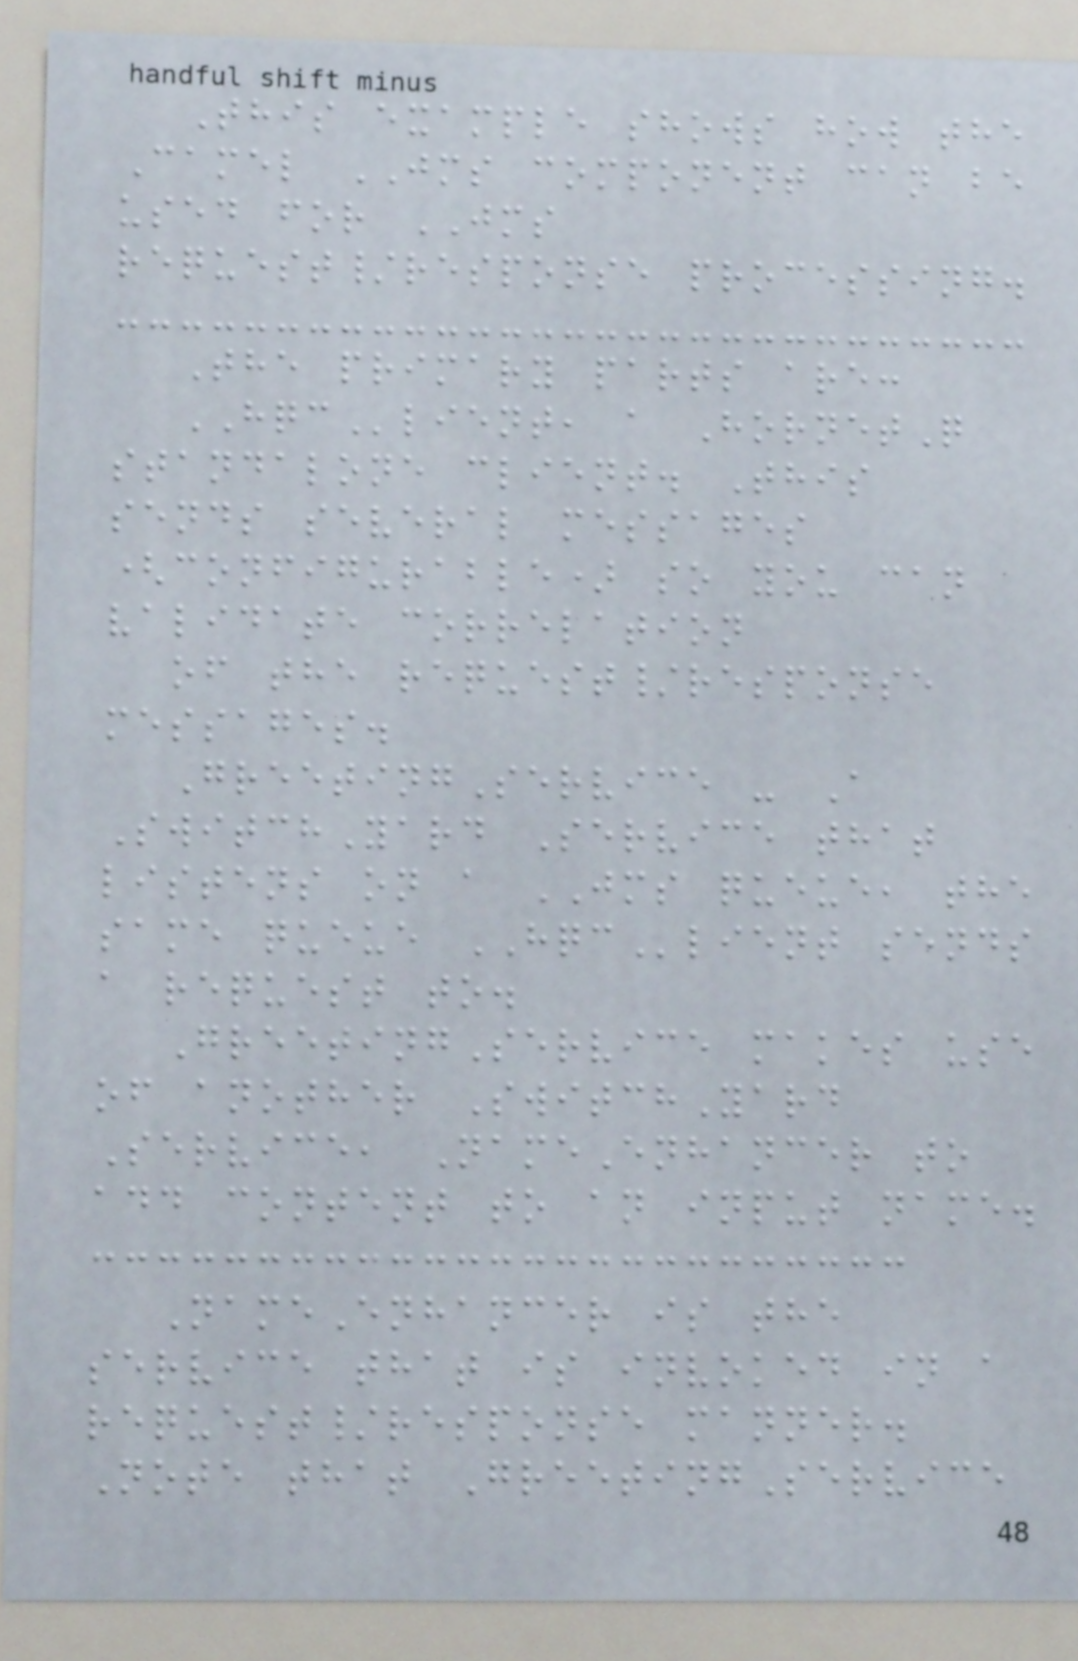This example shows how the
Camel JMS component can be
used for JMS
request/response processing.
The primary parts are:
HQClient, a HornetQ
standalone client. This
sends several messages
(configurable) so you can
validate correlation
of the request/response
messages.
GreetingService - A
SwitchYard Service that
listens on a JMS queue, the
same queue HQClient sends
a request to.
GreetingService makes use
of another SwitchYard
Service, NameEnhancer to
add content to an input name.
NameEnhancer is the
service that is invoked in a
request/response manner.
Note that GreetingService
